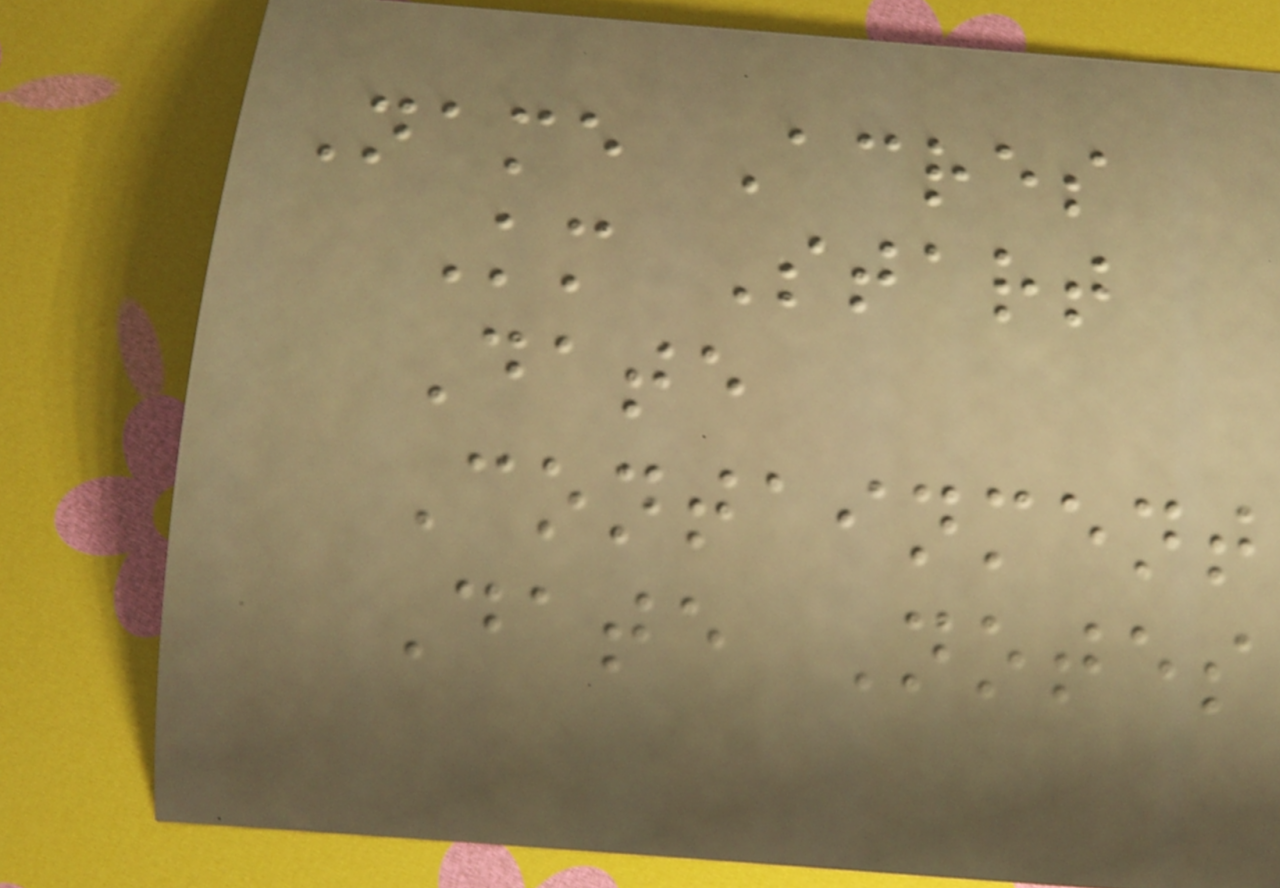Name Acres
Km Start
Date
Containment
Date Notes
